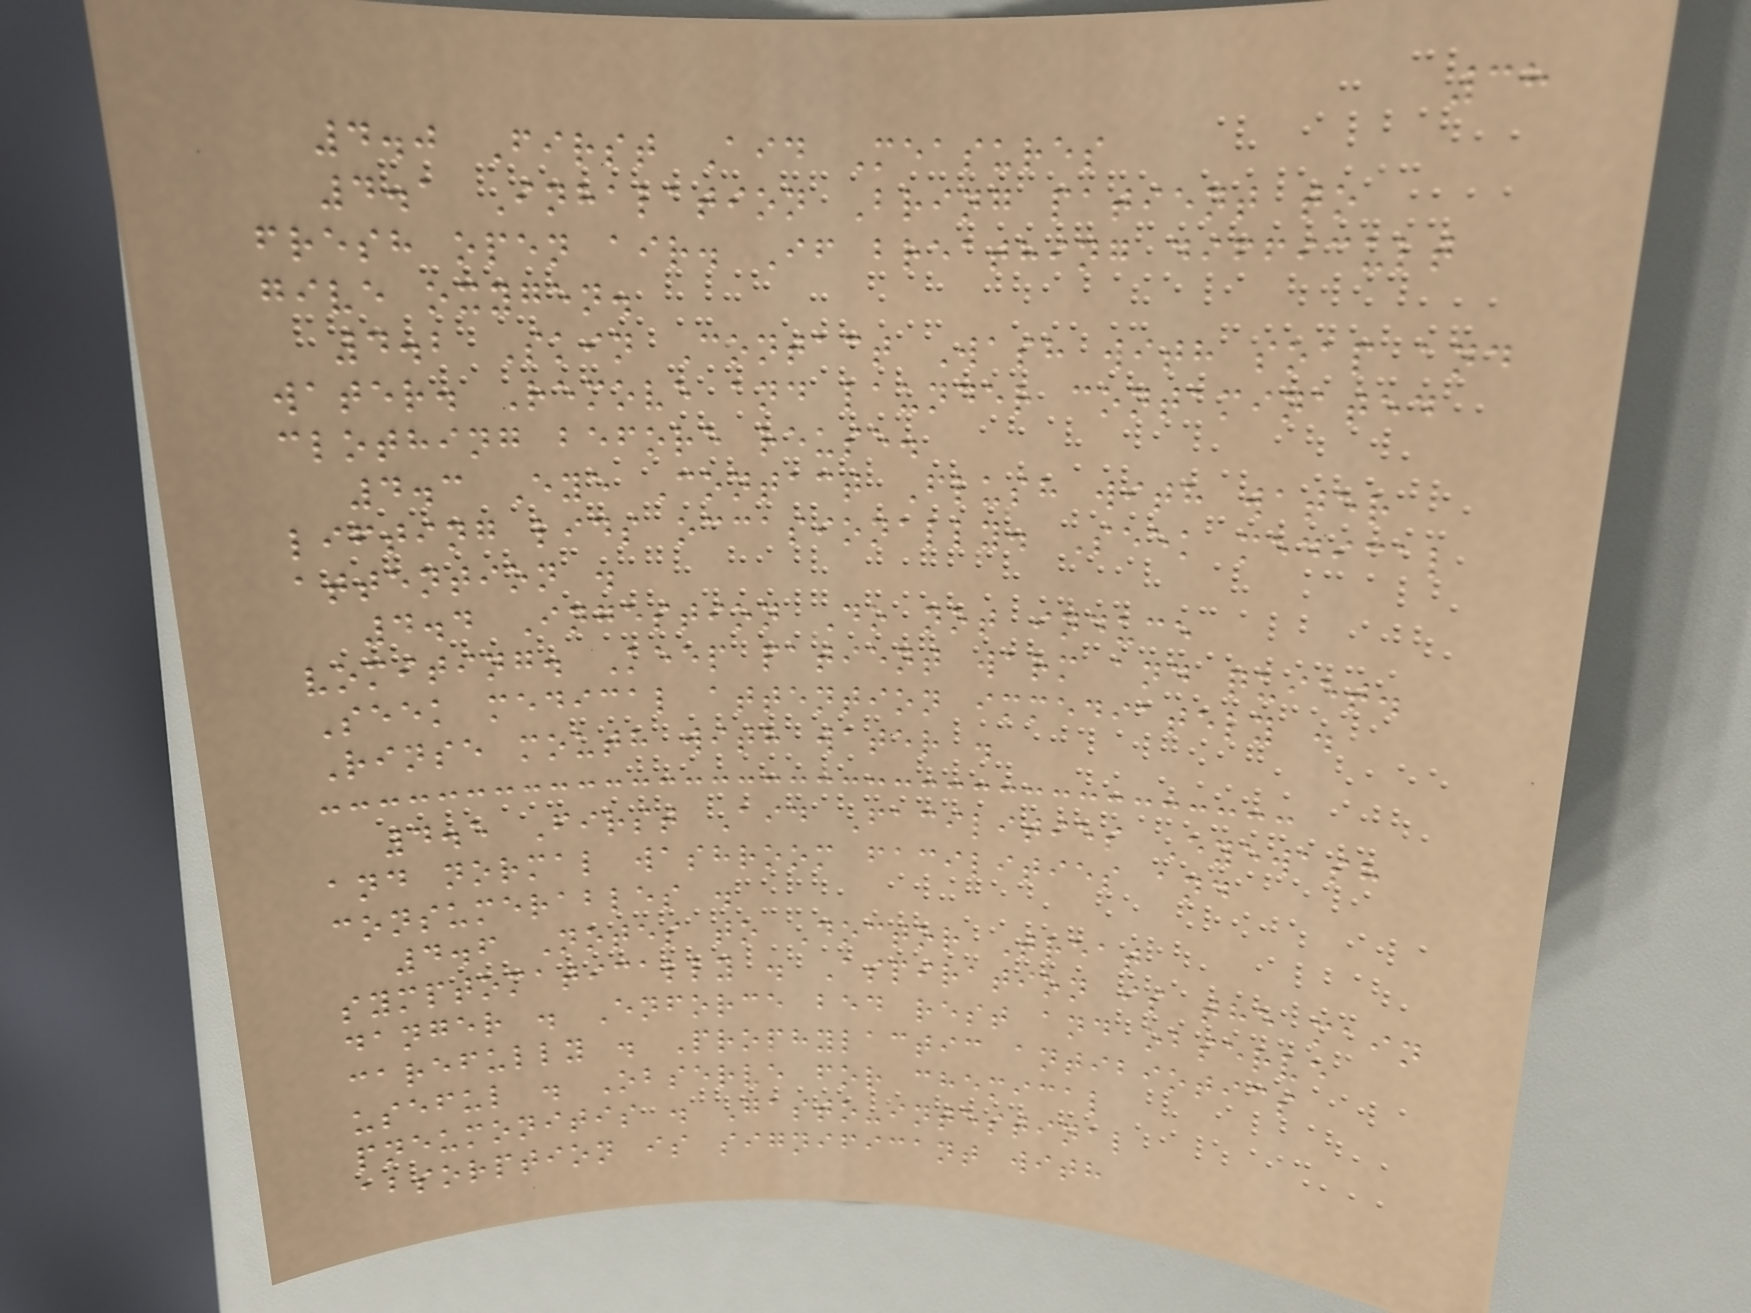38
4.0 First Aid Measures
4.1 Inhalation Bring patient to
fresh open air. If breathing difficult
give oxygen.
4.2 Skin Contact Wash with soap and
water. Remove and launder contaminated
clothing before reuse.
4.3 Eye Contact Flush with water
lifting lids occasionally. Seek medical
attention .
4.4 Ingestion Do not induce
vomiting. Keep patient warm and quiet.
Seek medical attention immediately .
Rinse mouth with water .
4.5 First Aid Facilities Eyewash
and normal washroom facilities and
consumerables .
4.6 Notes to Doctor Treat
symptomatically . Aspiration is the main
danger . Enforce bed rest and observe
carefully . Prophylactic antibiotics
useful . Observe for chemical
pneumonitis . Gasto-intestinal
absorption is significant with
